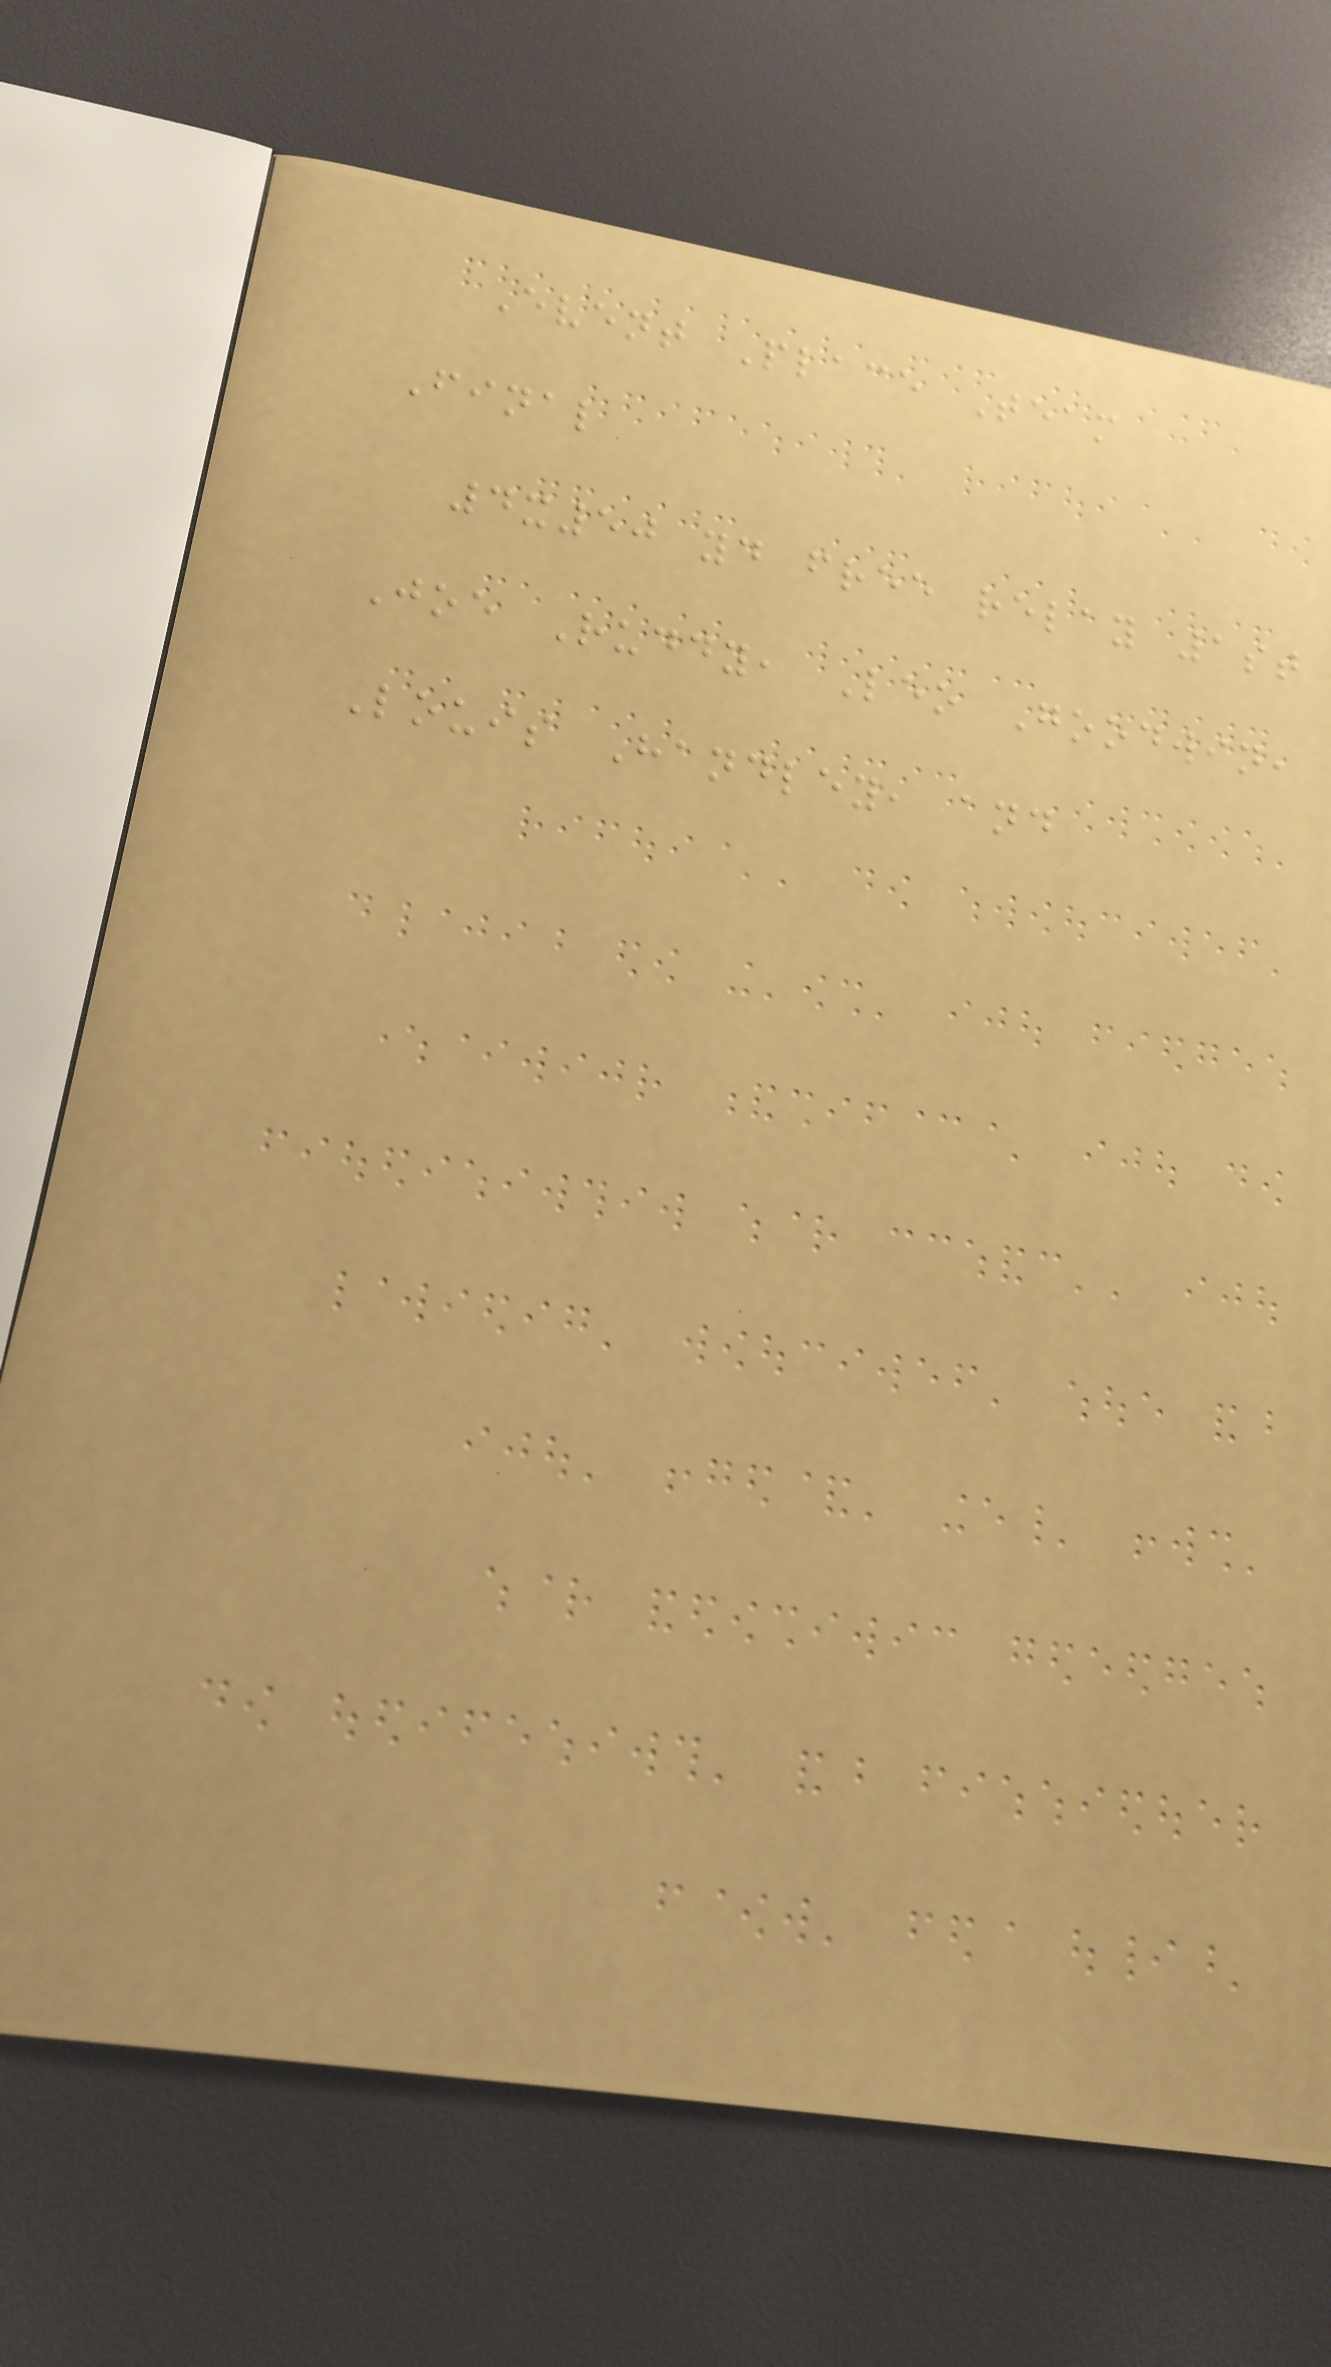Event Place Team
Final
4x50 yd free relay 1st
Joe Ruddy, Leo Goodwin,
Louis Handley, and
